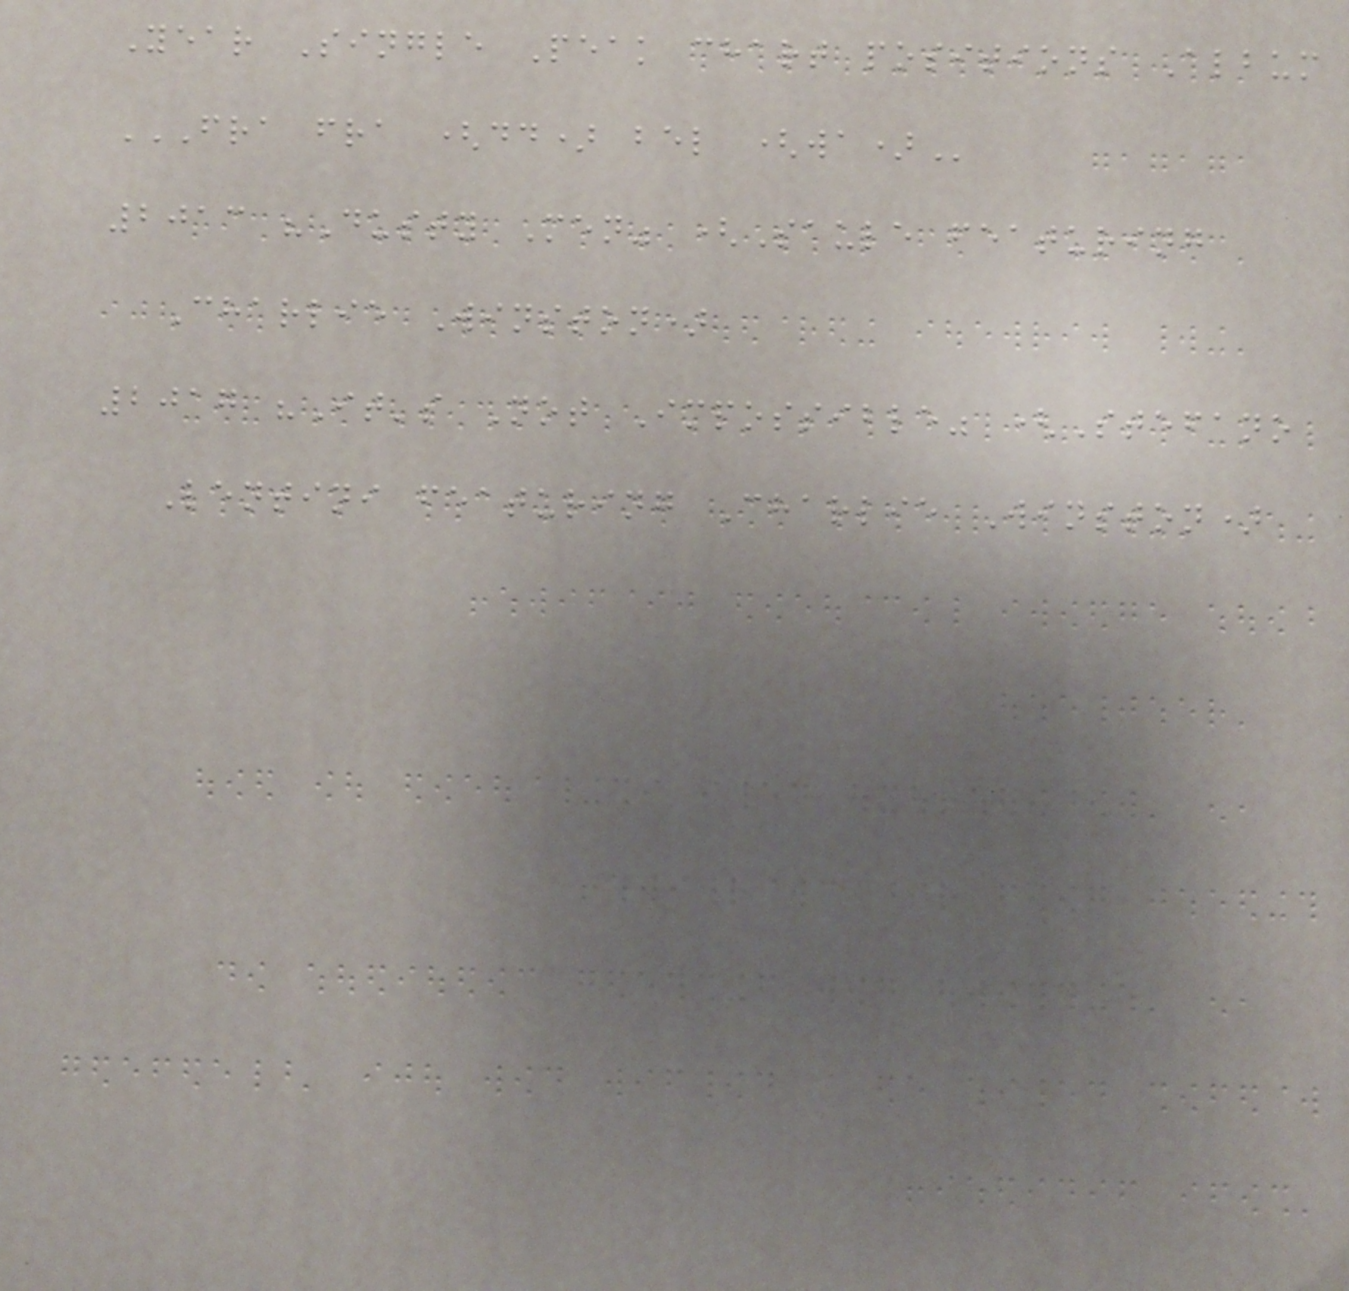Year Single Peak chart positions Album
FRA FRA (DD) BEL (WA)
2013 "Dusty Men" (Saule featuring
Charlie Winston)
2017 "It's Not Impossible" (Stefano
Lentini featuring Charlie Winston)
